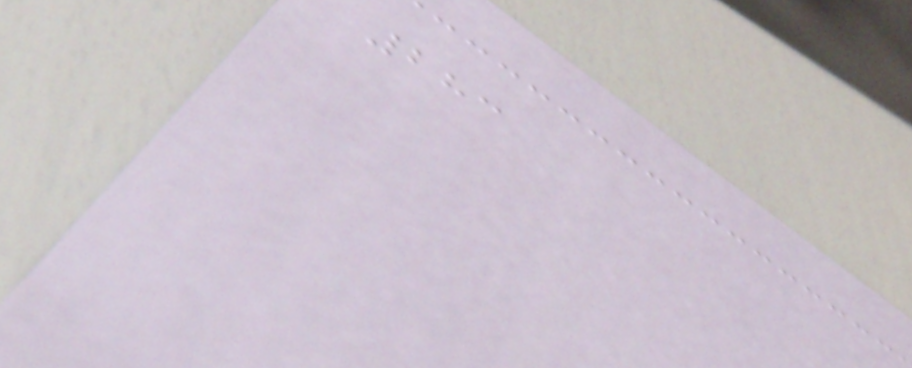283
